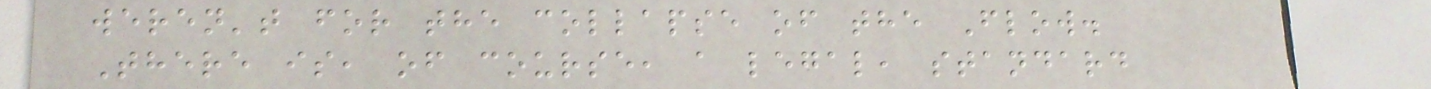weren't for the collapse of the Flow.
There is, of course, a legal, standard
